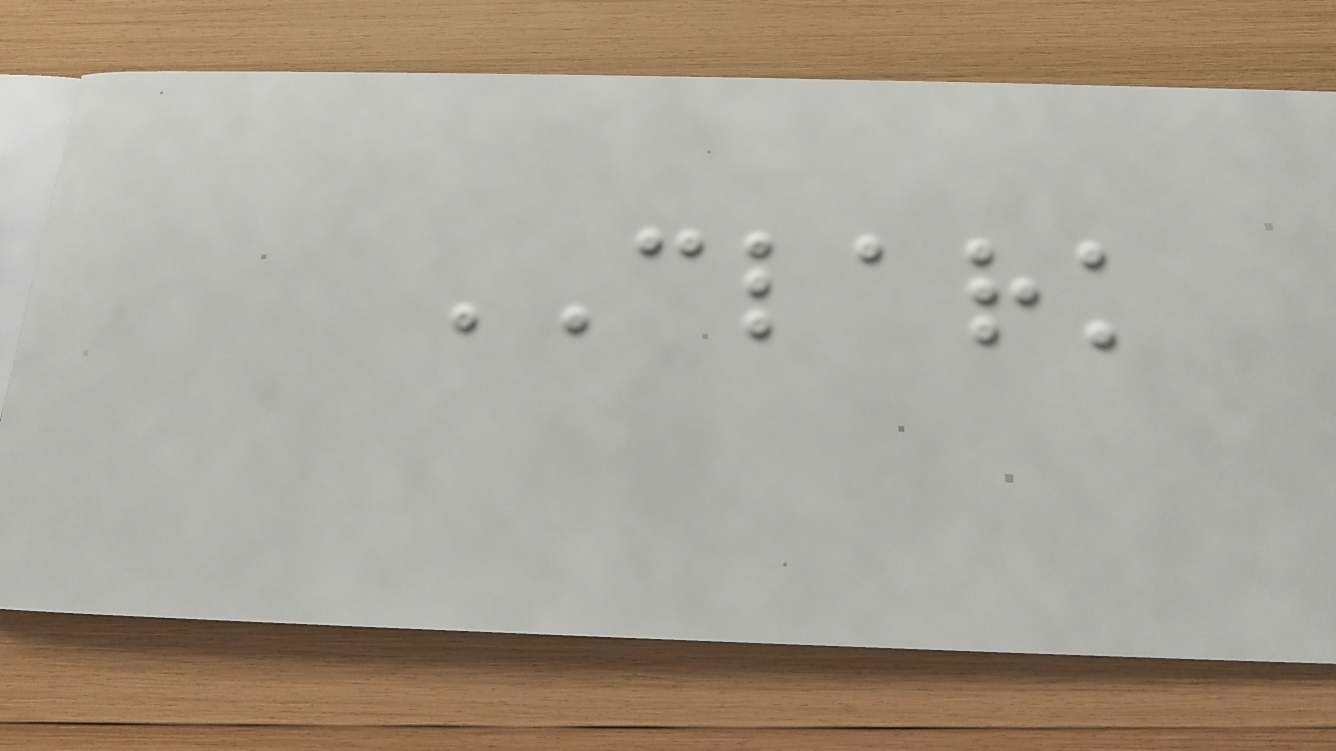CLARK
